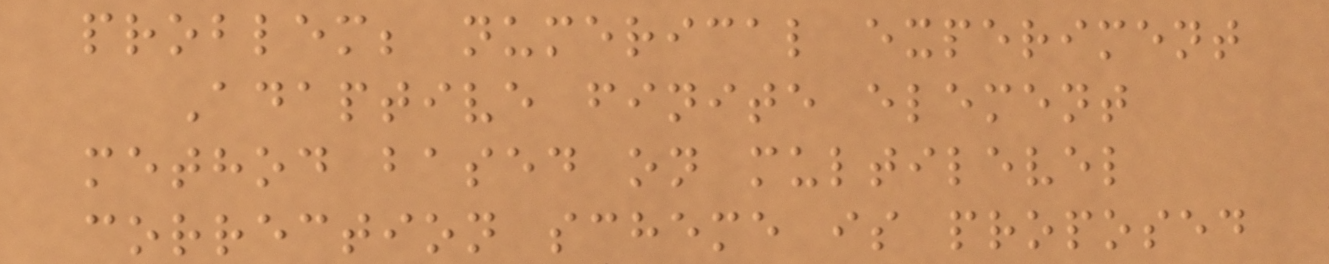problem; numerical experiment
Adaptive finite element
method based on multilevel
correction scheme is proposed
